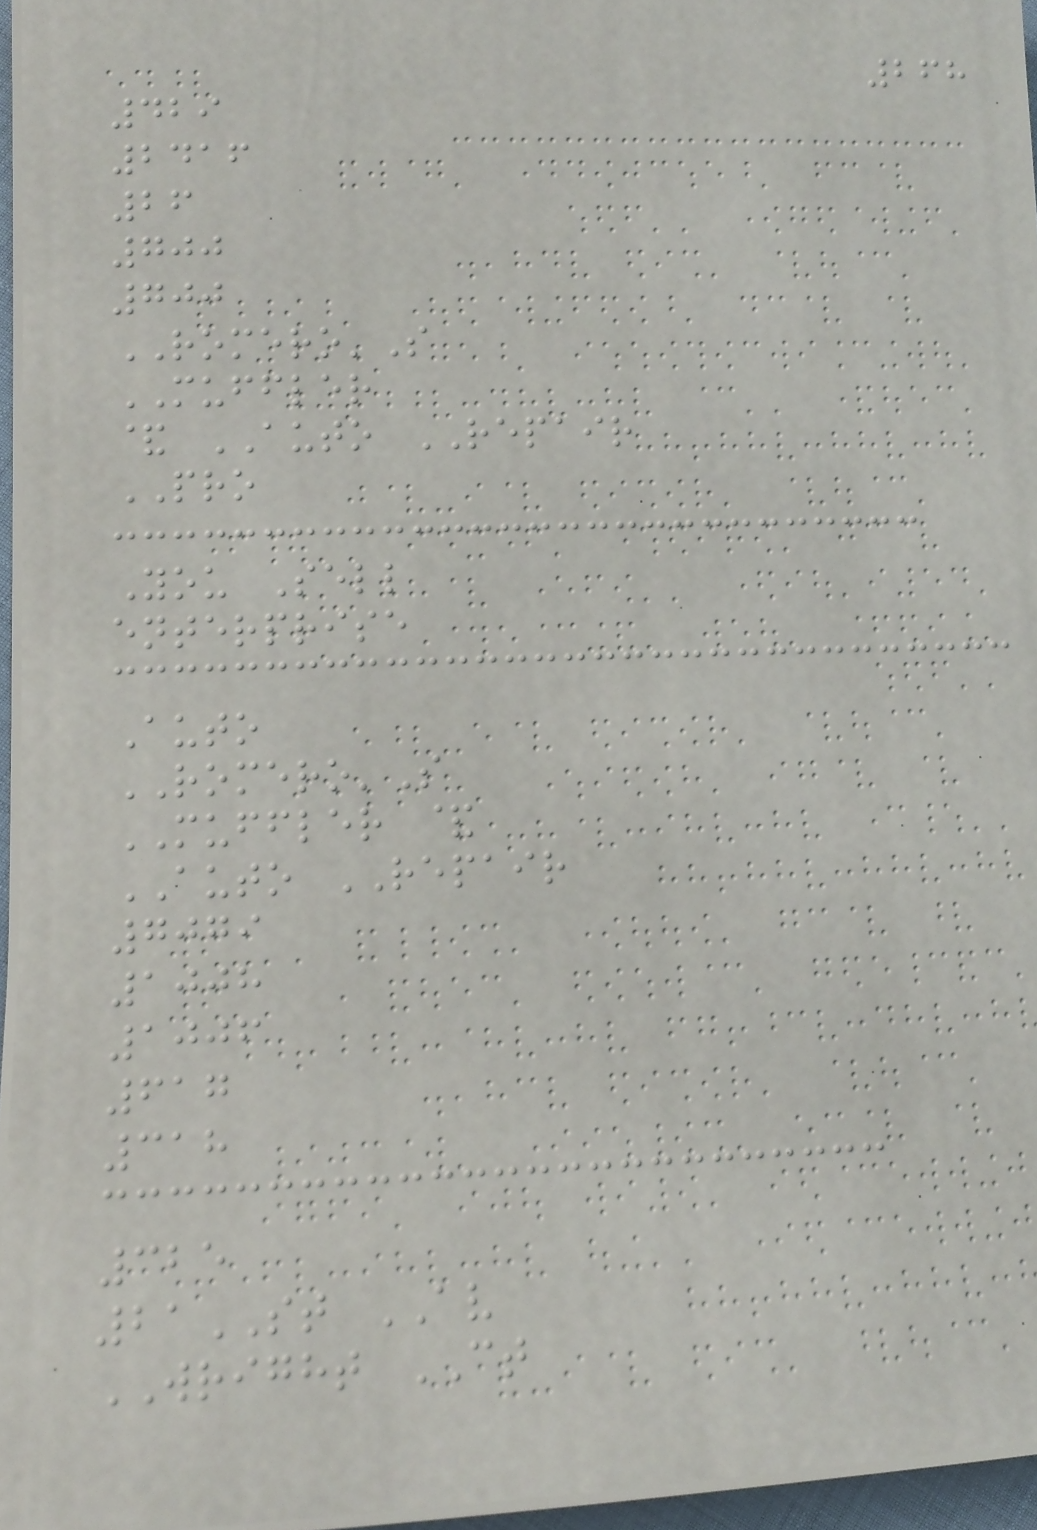268
429
2416
26
700
700
ROMERO'S
MUFFLER
& AUTO REPAIR
PRO
You Sell
enterprise
Auto
ROMERO'S
MUFFLER &
AUTO REPAIR
7079
1008
1006
617
318
325
21ST AV
WRIGHT CT
